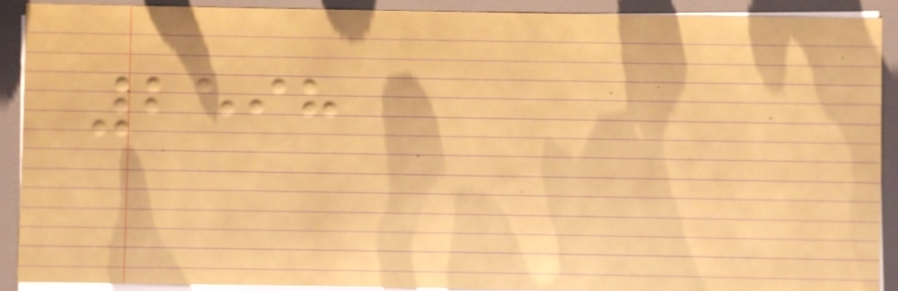2598
